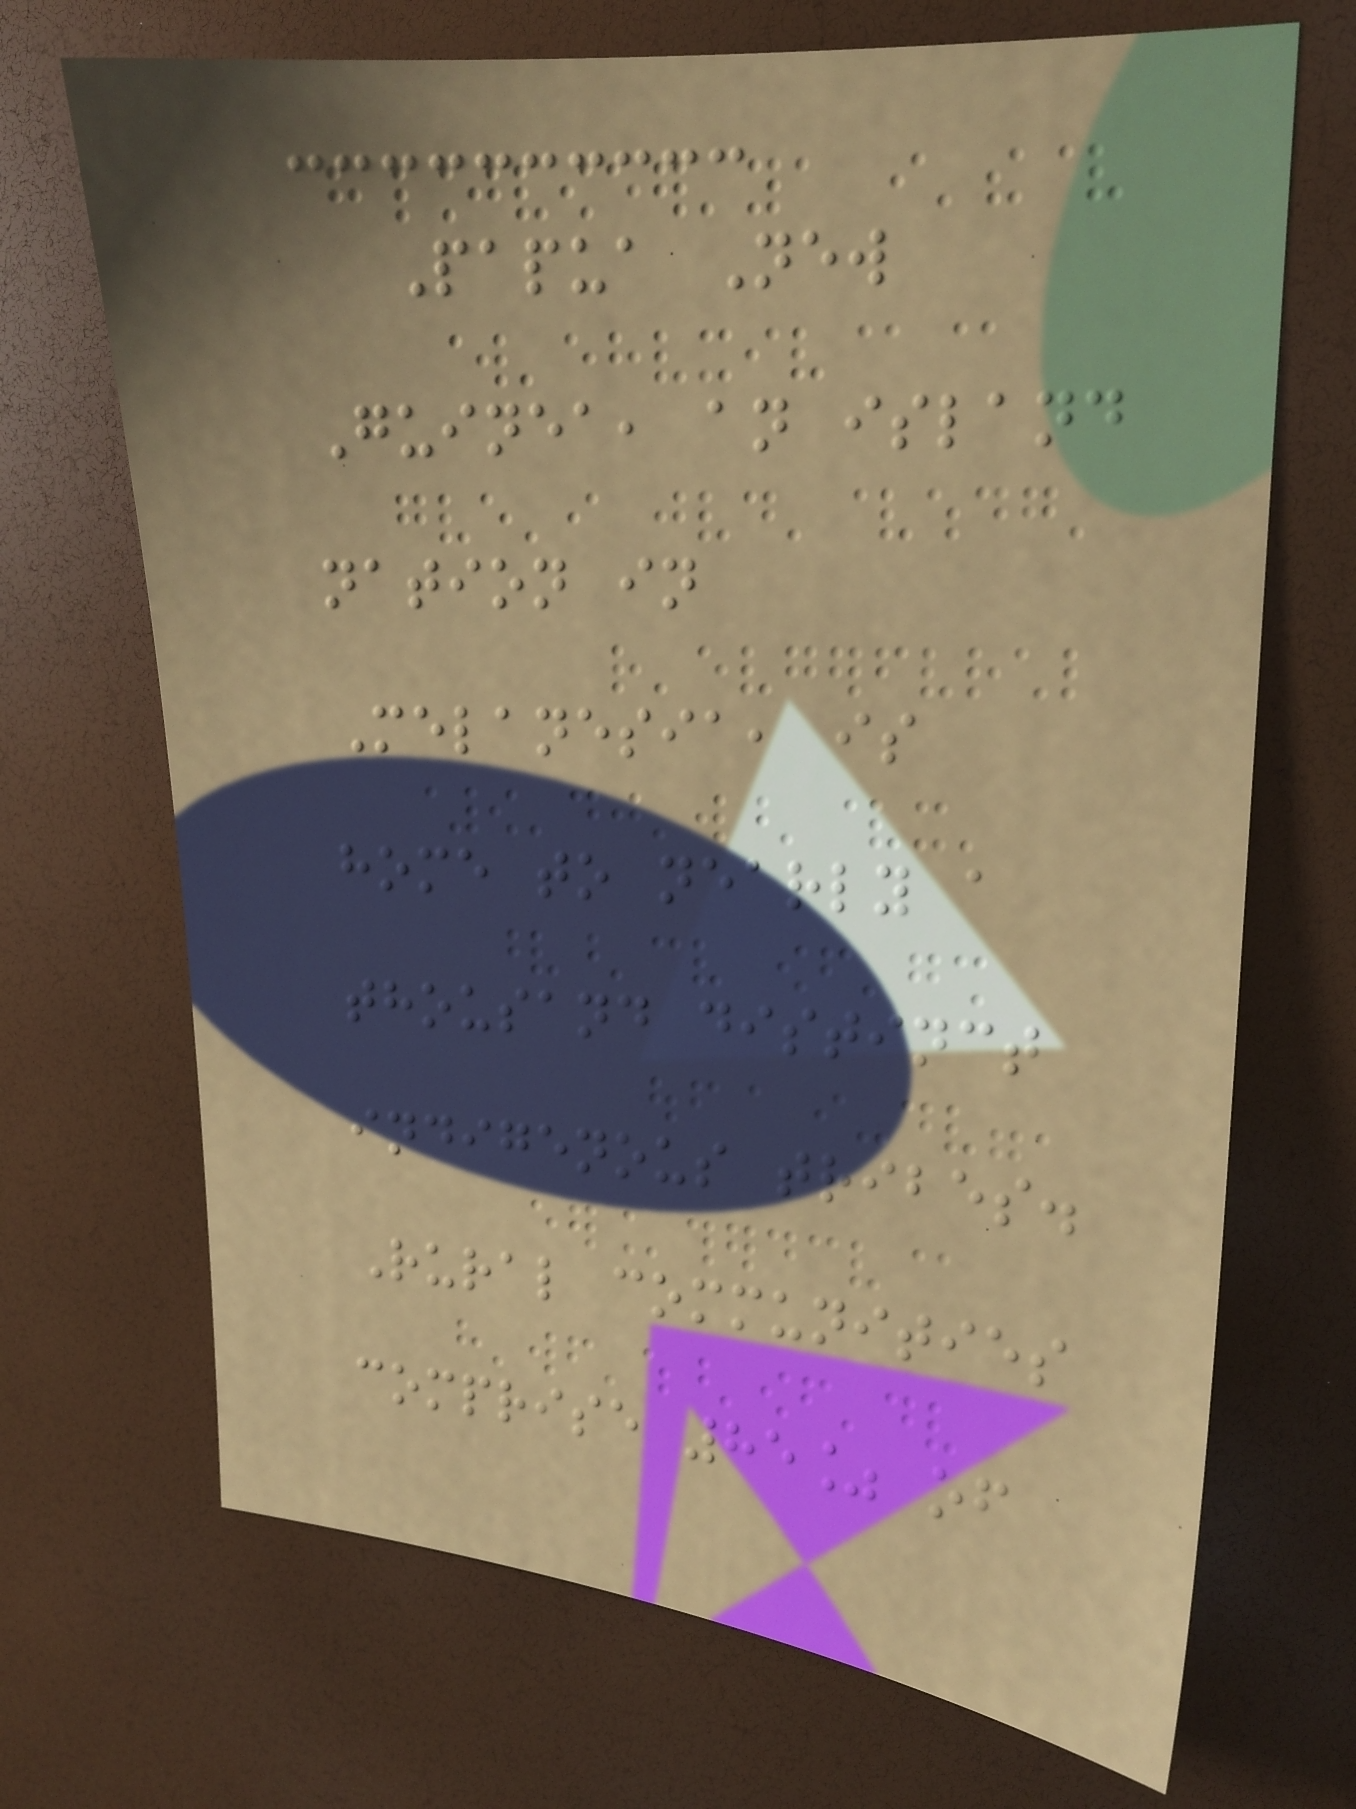Papua New
Guinea, an island
nation in
Melanesia, is
home to nearly a
thousand distinct
indigenous tribes.
Rural communities
comprise 85% of
